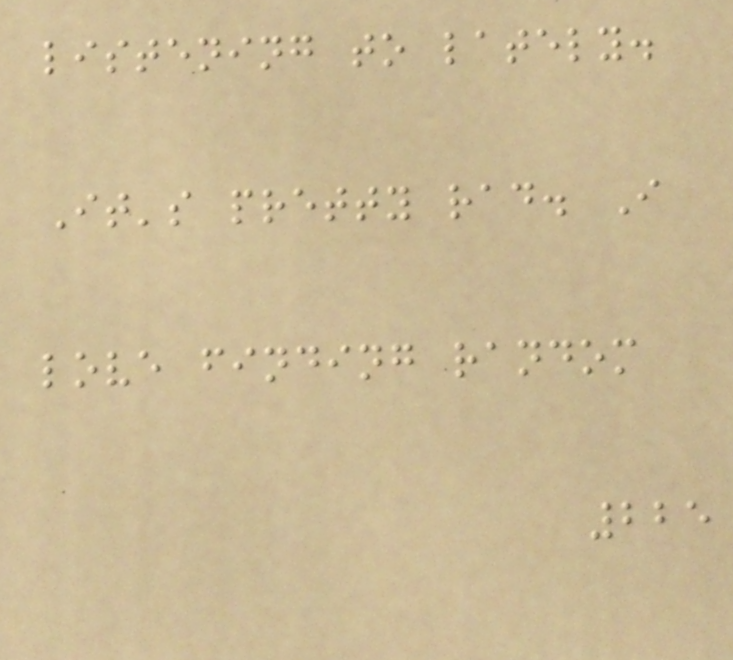listening to lately.
It's pretty rad. I
love finding random
225
